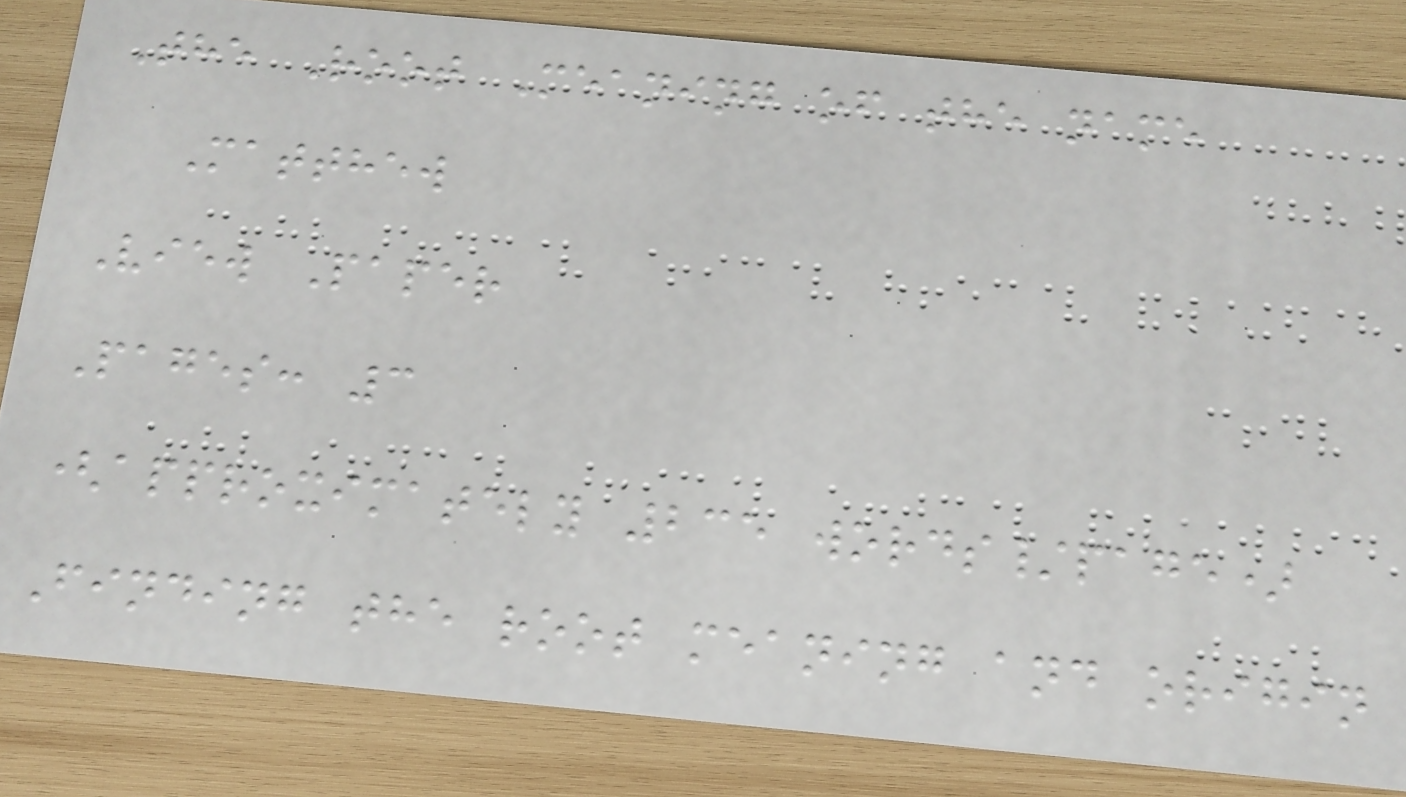The Root Meaning of the name
Matthew
View Paper
Pages: 3
(approximately 235 words/page)
Finding the root meaning and origin
